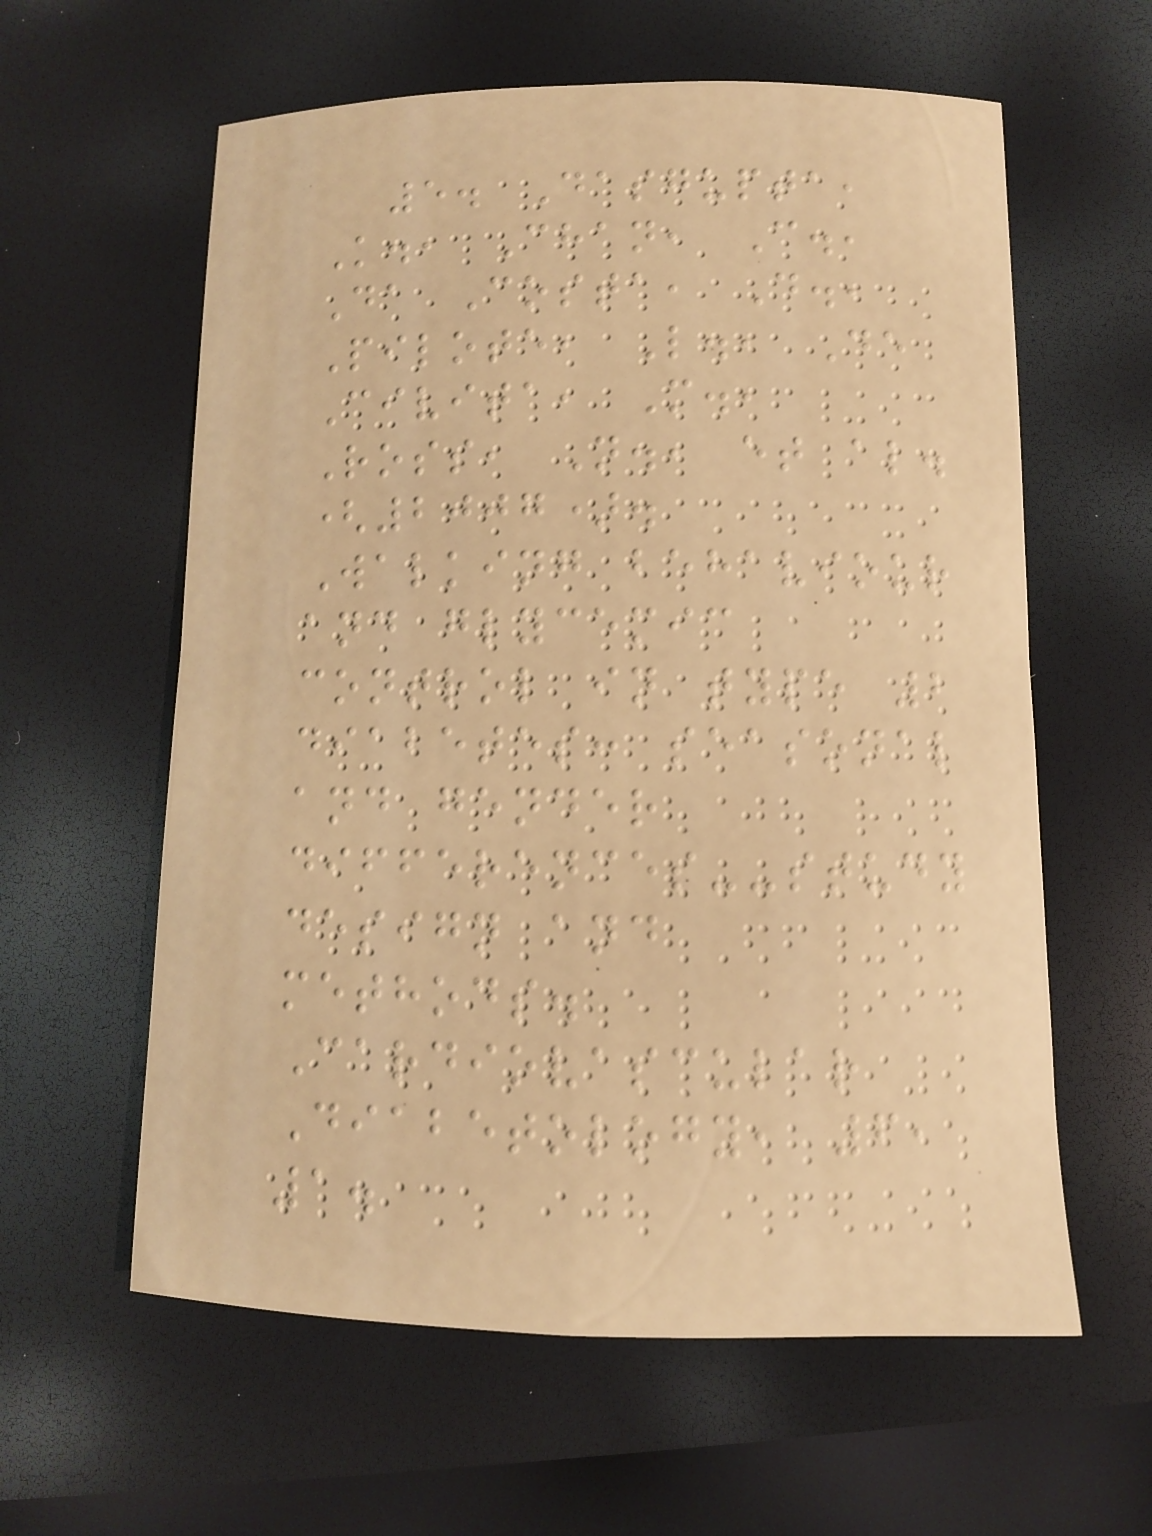5. Dasgupta,
K., Chan, C.,
Da Costa, D.,
Pilote, L., De
Civita, M.,
Ross, N., et al.
(2007).
Walking behaviour
and glycemic
control in type 2
diabetes: seasonal
and gender
differences--study
design and
methods.
Cardiovascular
Diabetology, 6,
1.
